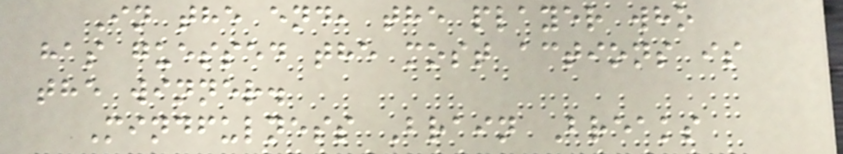In the end, the player who
has guessed the most actions is
the winner.
Mindfulness Brain Breaks
